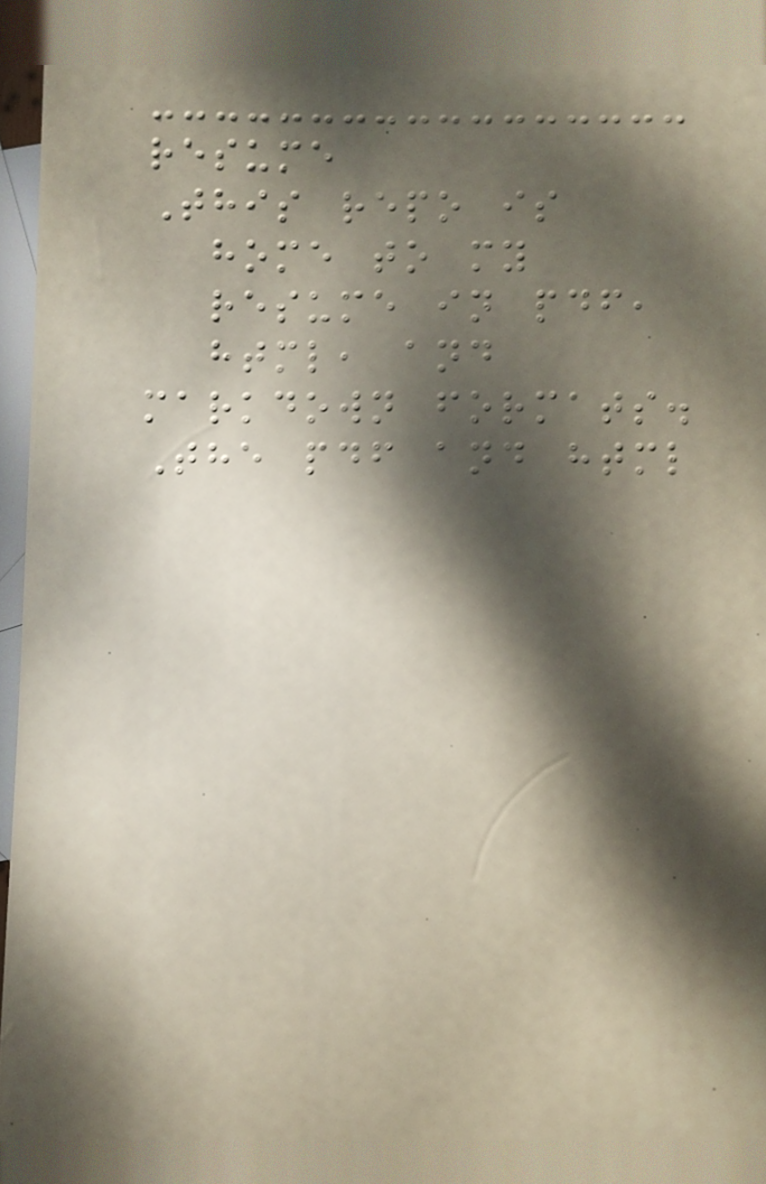resume
This repo is
home to my
resume in pdf,
html, and
markdown formats.
The pdf and html
